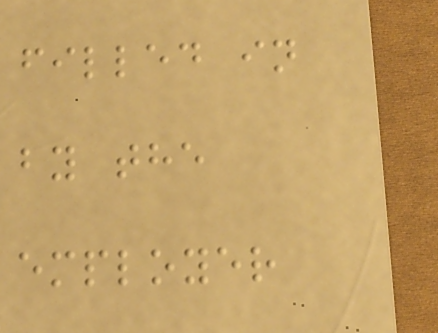filled in
by the
employer
